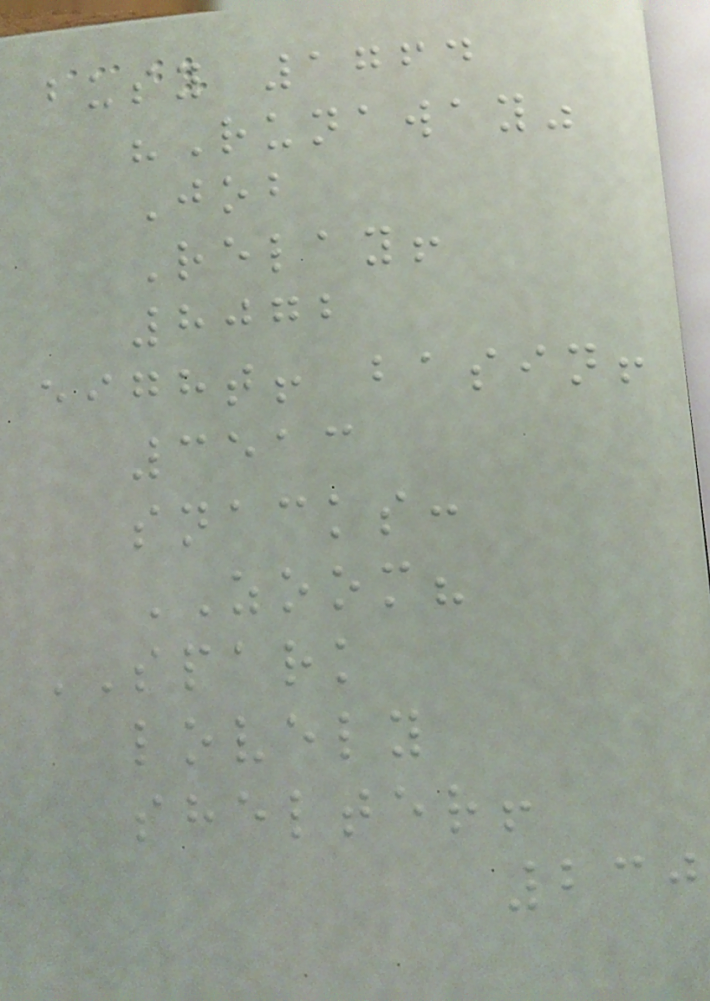busy 1764
"Runaway"
Job
Relay!
8072
eight! basin!
3513
snacks:
ZOOM?
SPARK
lovely
shelter!
230
